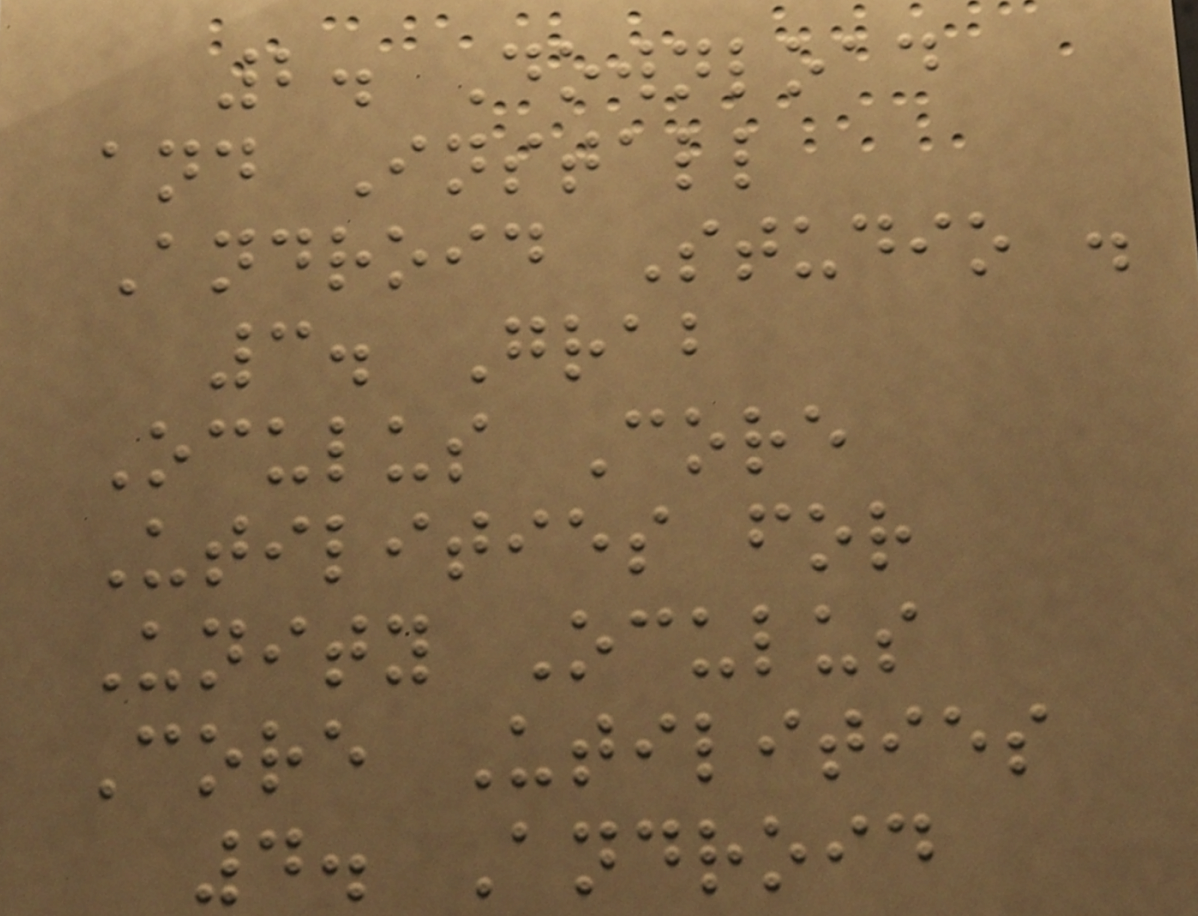2. Download
and Install
Android Studio .
3. Grab
Oculus Core
Utilities for
Unity Oculus
Core Utilities
4. Android
